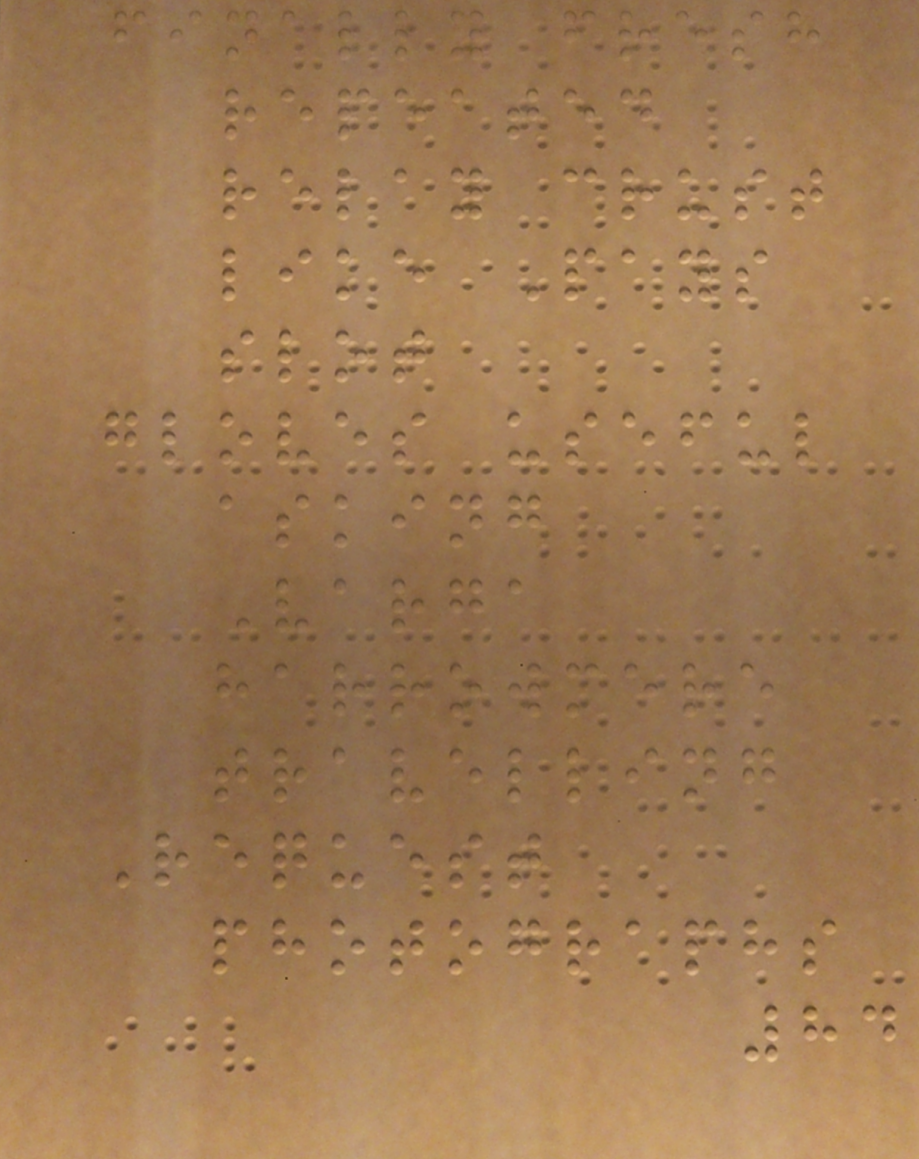finally fresh
repeated
relay crust
like Pays
slot
gloves useful
asking
Varga
harrowmere
travelling
Request
photographs
84
